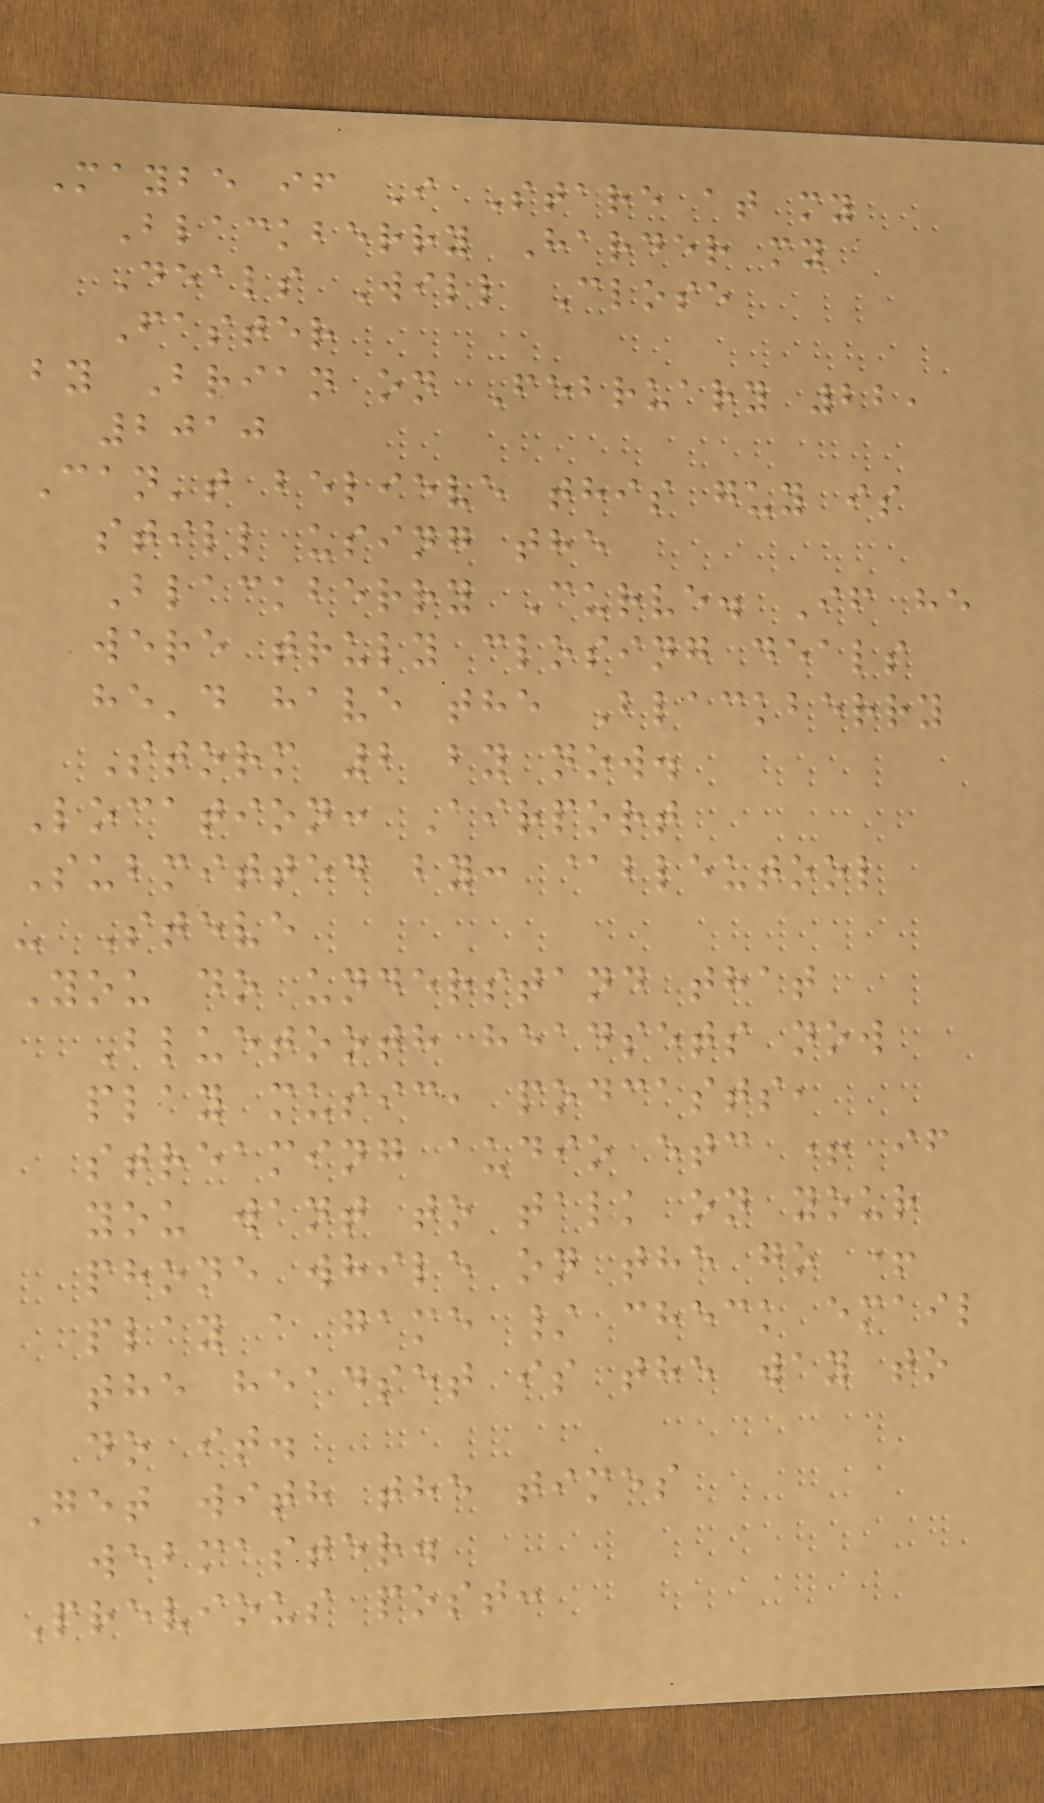Maybe if I Stare at my
Blackberry Harder my
Deals Will Close
Faster
by Brian on February 22,
2010
Can't believe this guy is
still using the
Blackberry Curve. If he
were truly closing deals
he'd have the Blackberry
Storm 2 by now.
Location: Airport
Submitted by: @bleutool
- Steve
You do understand that
Bluetooth headsets now
play music, podcasts,
streaming audio etc + if
you want to talk on your
phone while on the go +
play a game / check email
the headset is the way to
do it.
Get with the times
webmaster.
Previous post:
